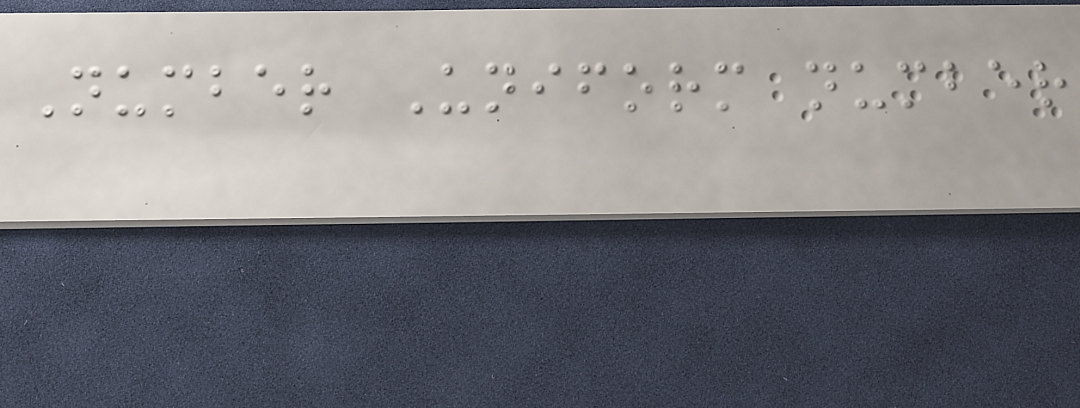Number Uniform number
